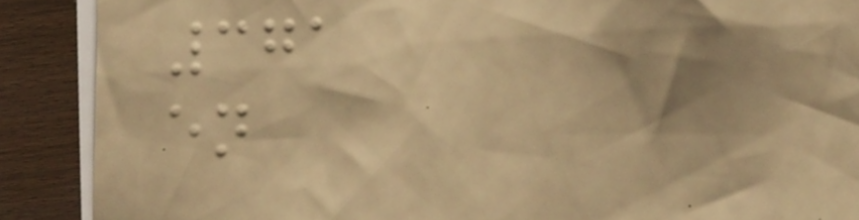371
en
